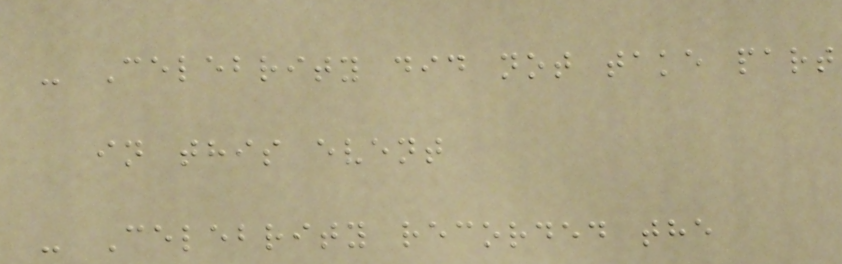- Celebrity did not take part
in this event
- Celebrity recorded the
